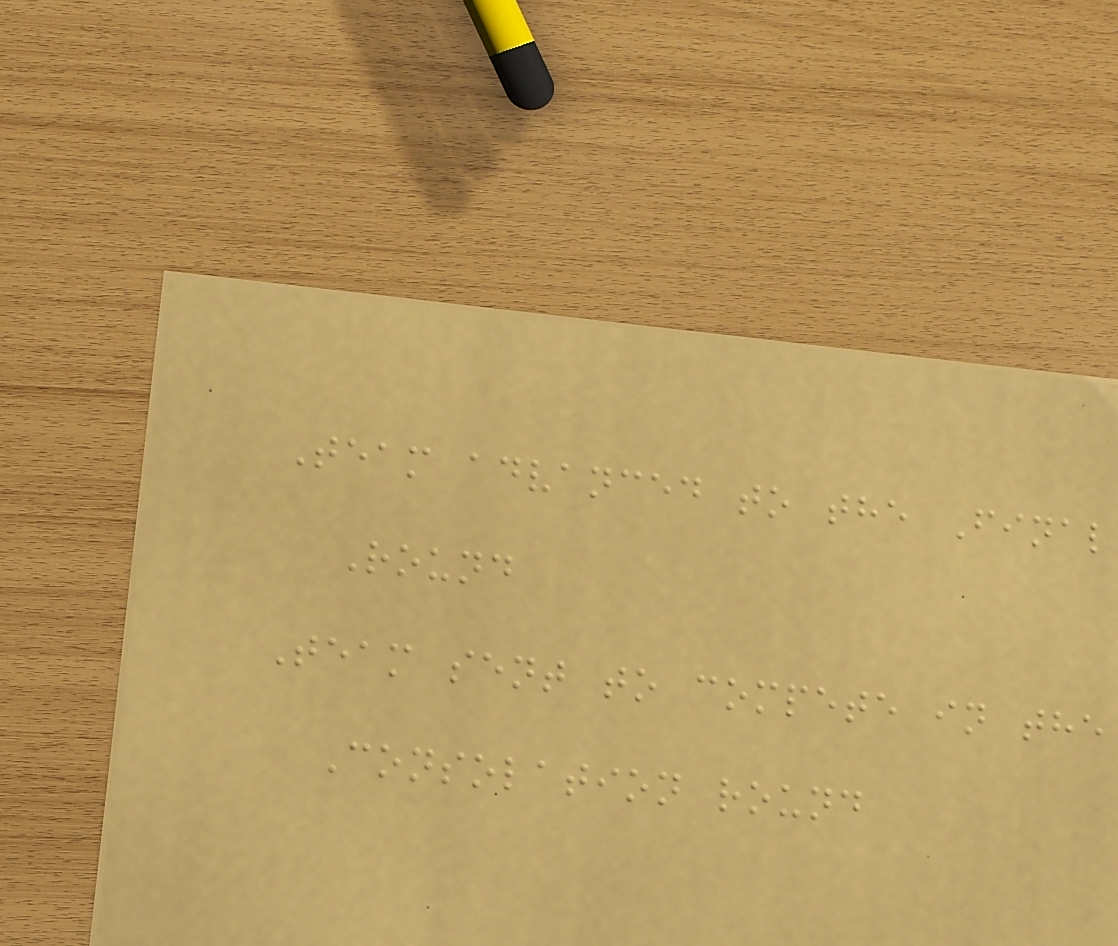Team advanced to the Final
Round
Team sent to compete in the
Consolation round
